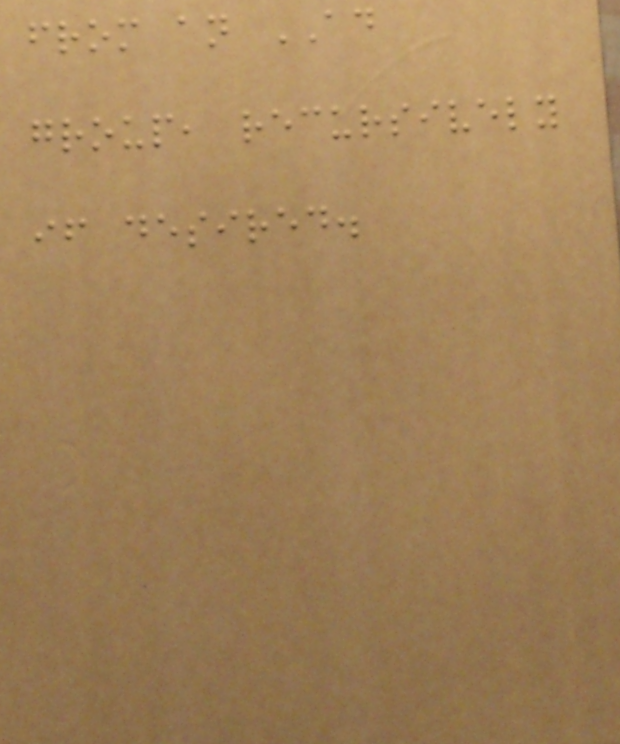from an AD
group, recursively
if desired.
